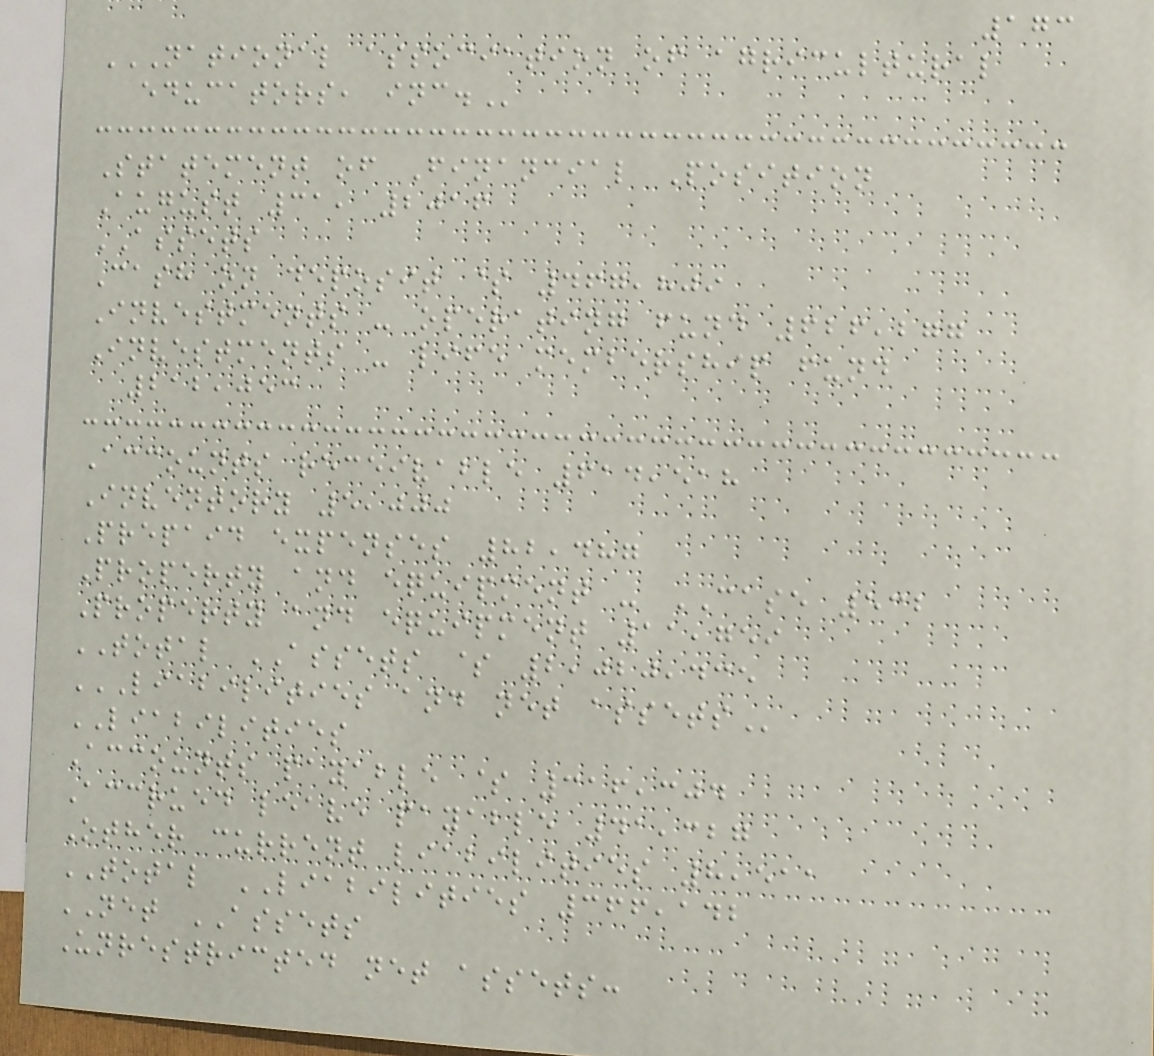173
NATIONAL ASSOCIATION OF AGRICULTURAL
EDUCATORS, INC.
Statement of Financial Position
August 31, 2016
ASSETS
Cash on deposit $ 467,809
Investments - operating fund 626,277
Investments - life membership fund
212,053
Accounts receivable 614,518
Inventory 5,000
Prepaid expenses 82,487
Property and equipment - CASE 532
Property and equipment 11,759
TOTAL ASSETS $ 2,020,435
LIABILITIES AND NET ASSETS
LIABILITIES
Accounts payable $ 316,304
Accrued leave payable 41,327
Other current liabilities 8,511
TOTAL LIABILITIES 366,142
NET ASSETS
Unrestricted net assets:
